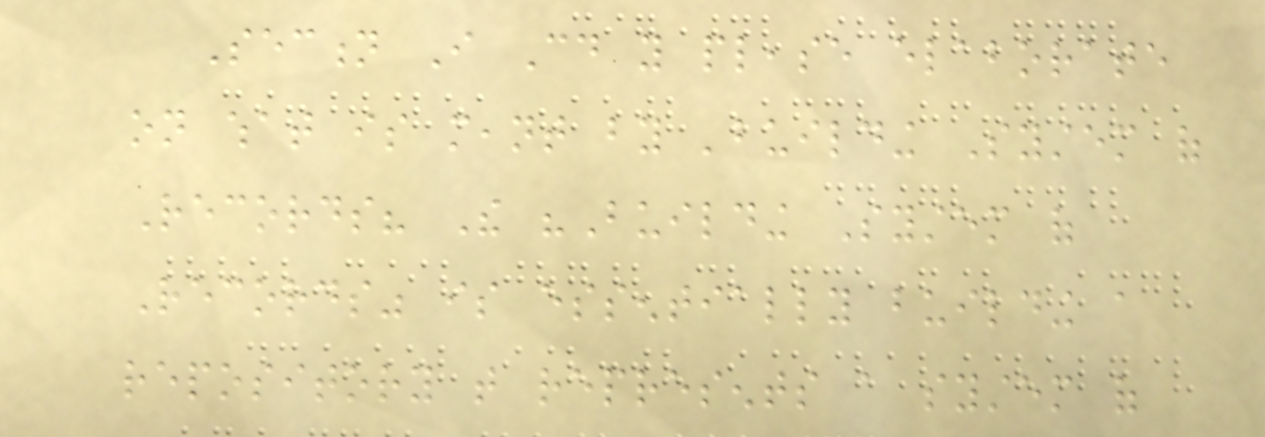Section I Could you please elaborate
on what is meant by 'building System of
Records? The "Building System of
Records" is essentially building a
repository that represents a system of
